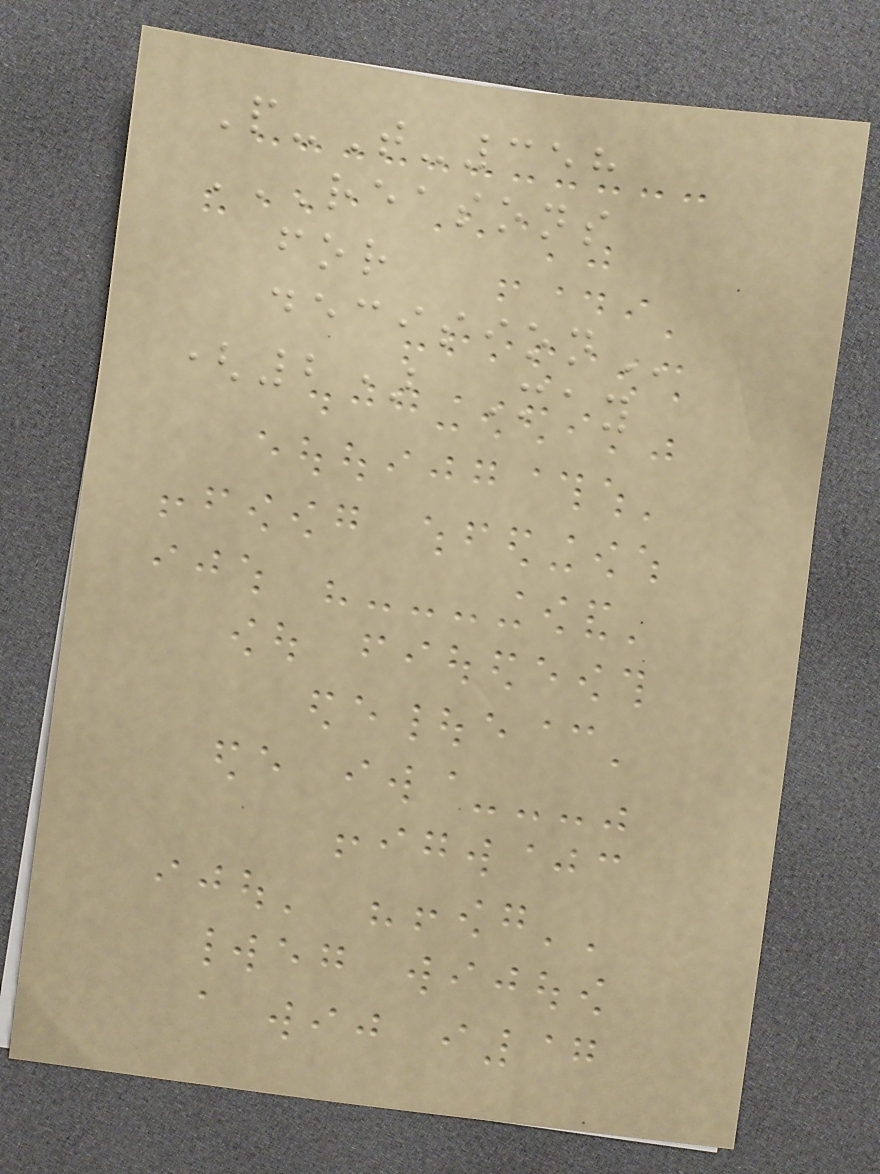P-T-358
REASONS
FOR
DECISION
(2) May
